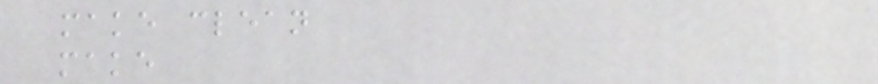make clean
make
